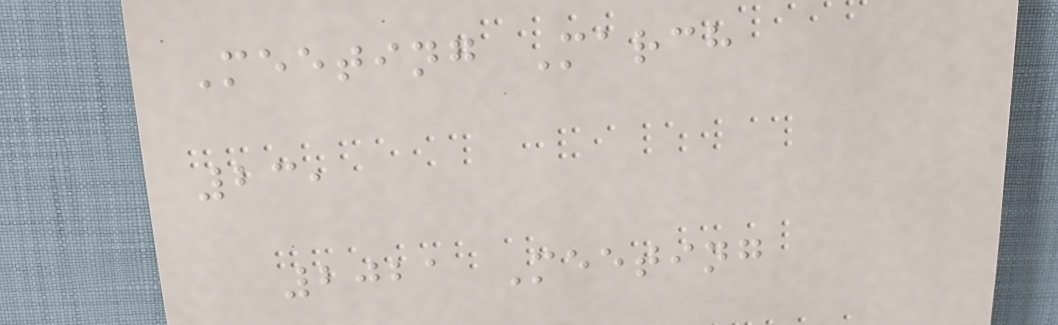Meeting March
23,
2021 Meeting
